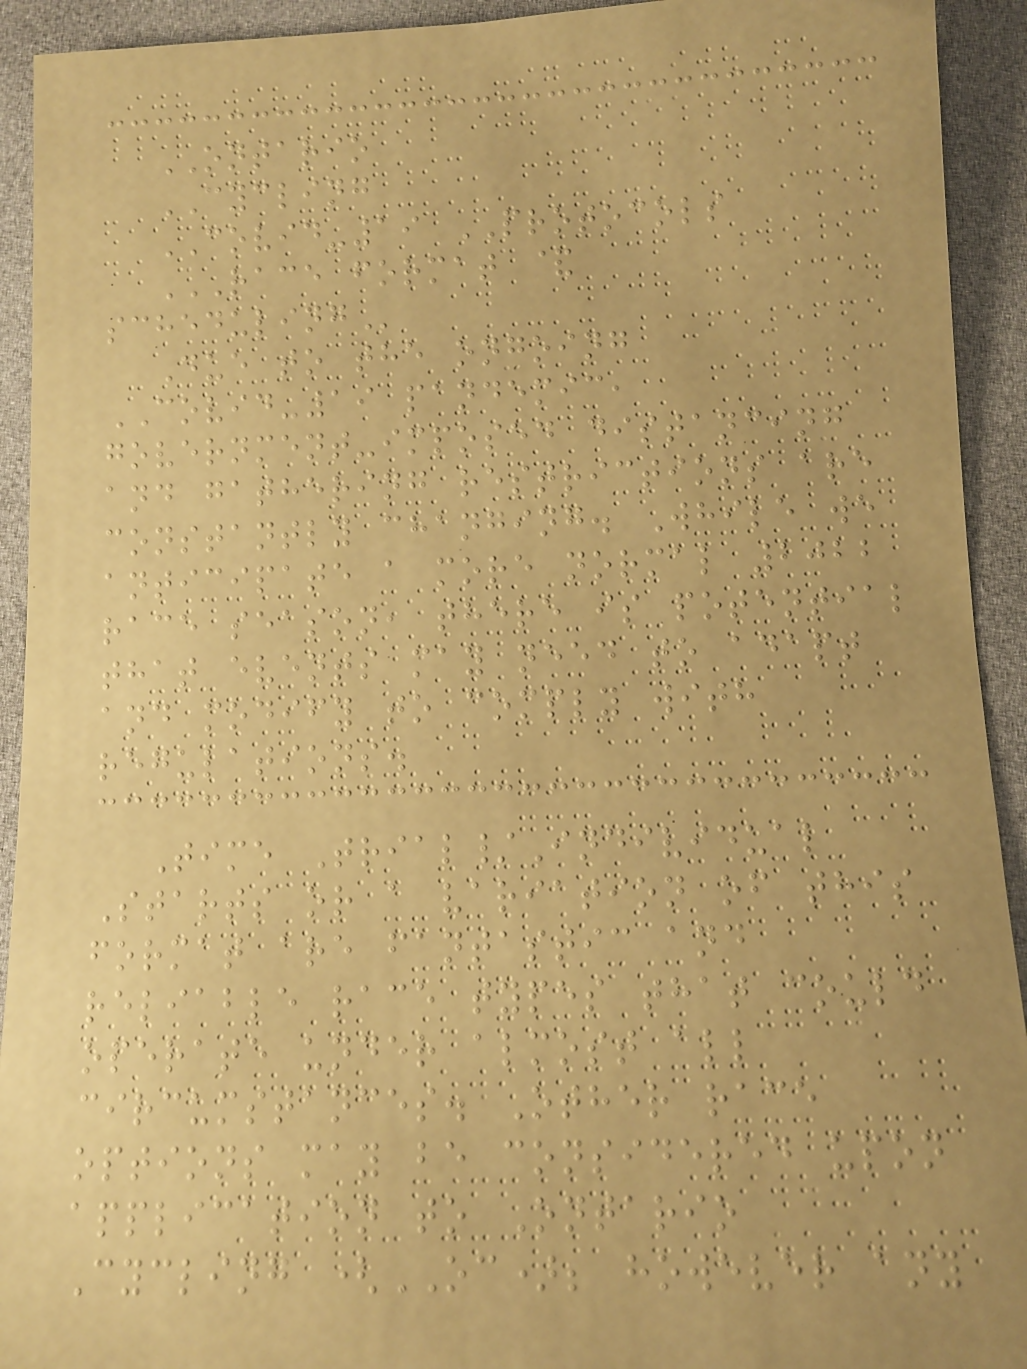ONTARIO
CYCLING
COVID-19 PROTOCOLS
RACE FORMAT &
SCHEDULING
Due to the ongoing
COVID-19 pandemic,
government-imposed distancing
and gathering restrictions are
constantly changing. While we
anticipate a more normal 2022
race season, there is potential
that events may need to adapt
and modify to comply with
regulations.
Time Trial/Individual
Starts or a variation of this
format are fantastic and
reliable race types that could
operate under almost all
circumstances. Other race
options may be considered upon
application to Ontario
Cycling (OC); however any
